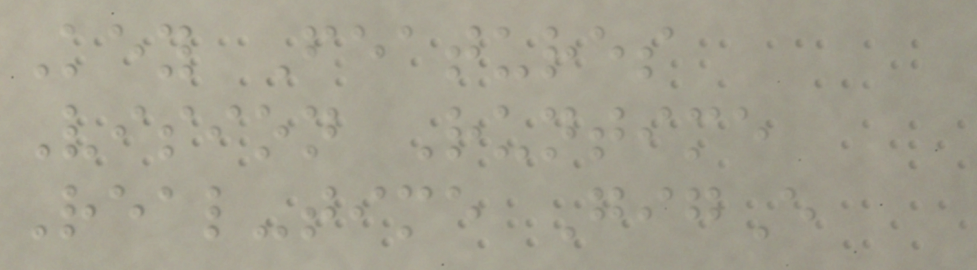Key Features
Vision Runtime
Real-time GigE
